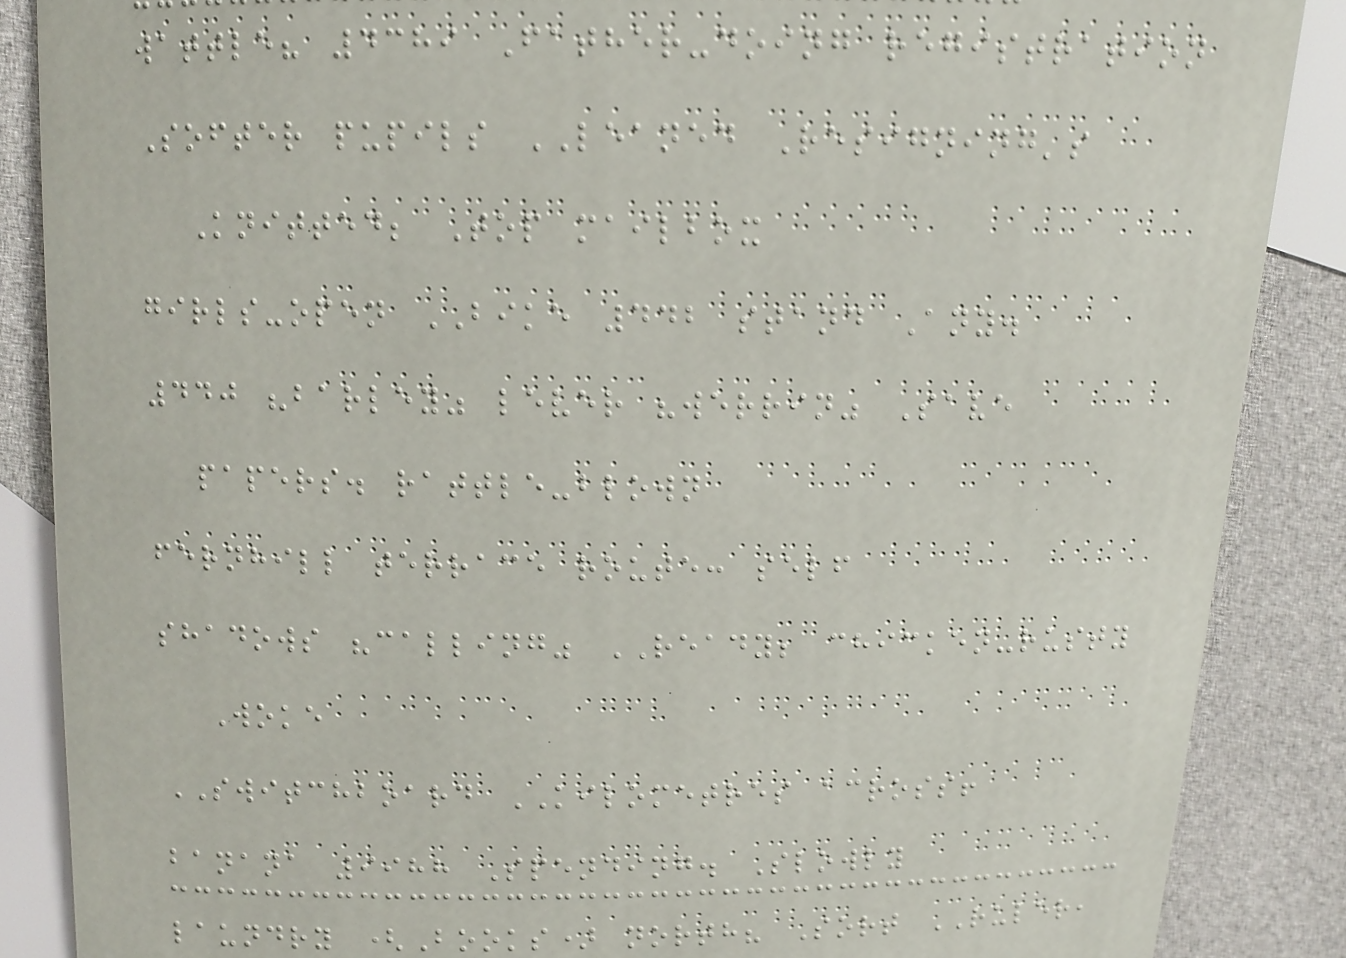wattle? 4389 Father-doing registration
Softer pupils LEANED Resigning's
Knitted; Top mailbox
girls-open BIKE 442 stand Any.
440 "barley" lever "werrin" Save
papers. rattle-blown
fernhill terrace route: self
shadows "calling" READY; chicken-rusty
Woke
SWITCHBOARD KILOMETRES across!
banana 9988 Spending. Slowly
laundry (Books) north? Sort RULER,
